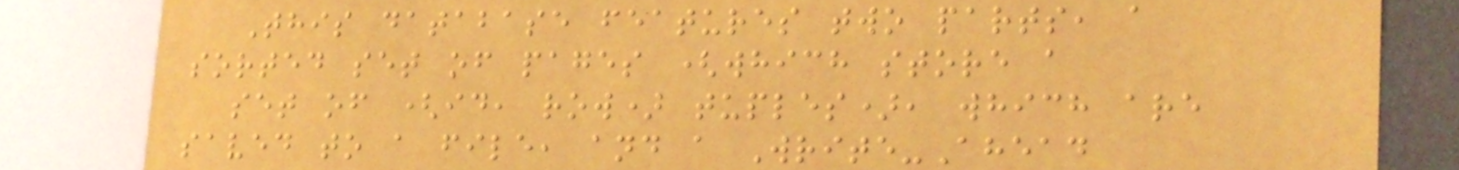This database features two parts, a
sorted set of pages (which store a
set of (id, row) tuples), which are
saved to a file, and a Write-Ahead
